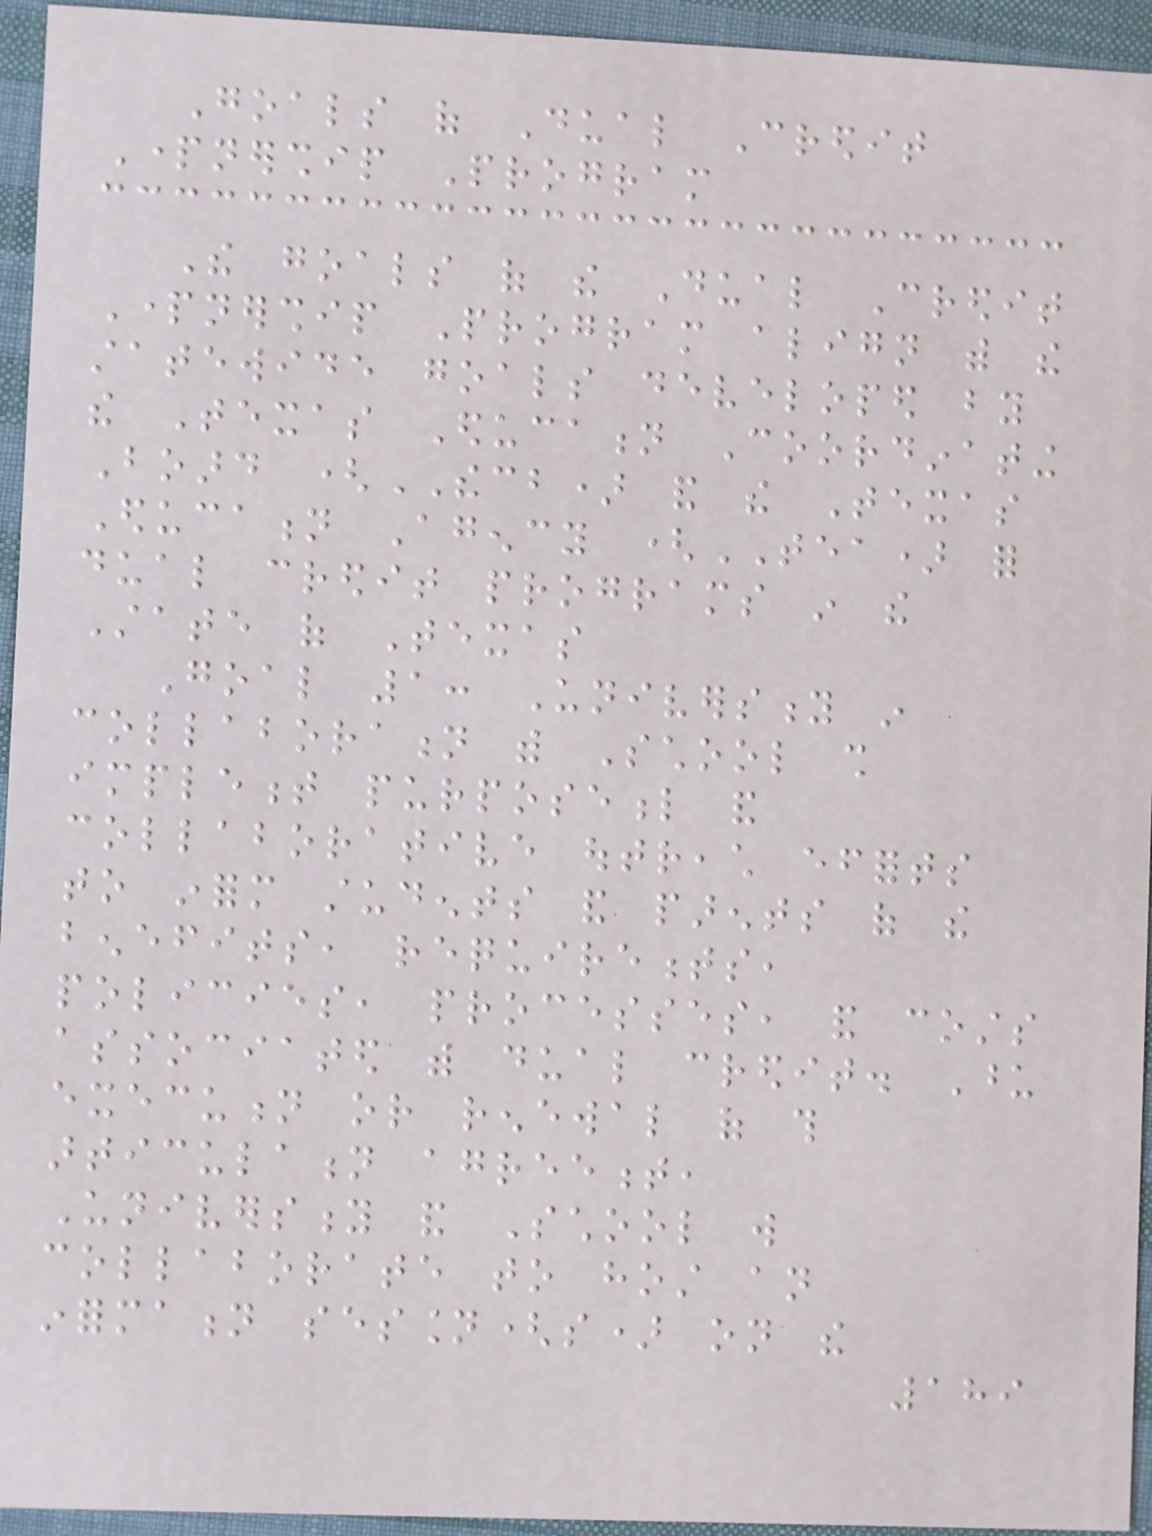Goals of Dual Credit
Partnership Program
The goals of the Dual Credit
Partnership Program align with the
statewide goals developed by
the Texas Education Coordinating
Board (THECB) and the Texas
Education Agency (TEA) for
dual credit programs in the
State of Texas
Goal 1: University in
collaboration with School shall
implement purposeful and
collaborative outreach efforts
to inform students and parents of the
benefits, requirements,
policies, processes, and costs
associated with dual credit. Upon
execution or renewal of this
articulation agreement,
University and School will
collaborate to host an
information session(s) on the
189
